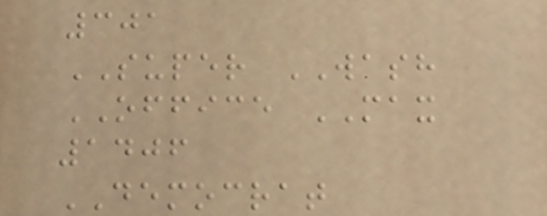301
SUPER WASH
OFFICE MAX
1406
DEMOCRAT
